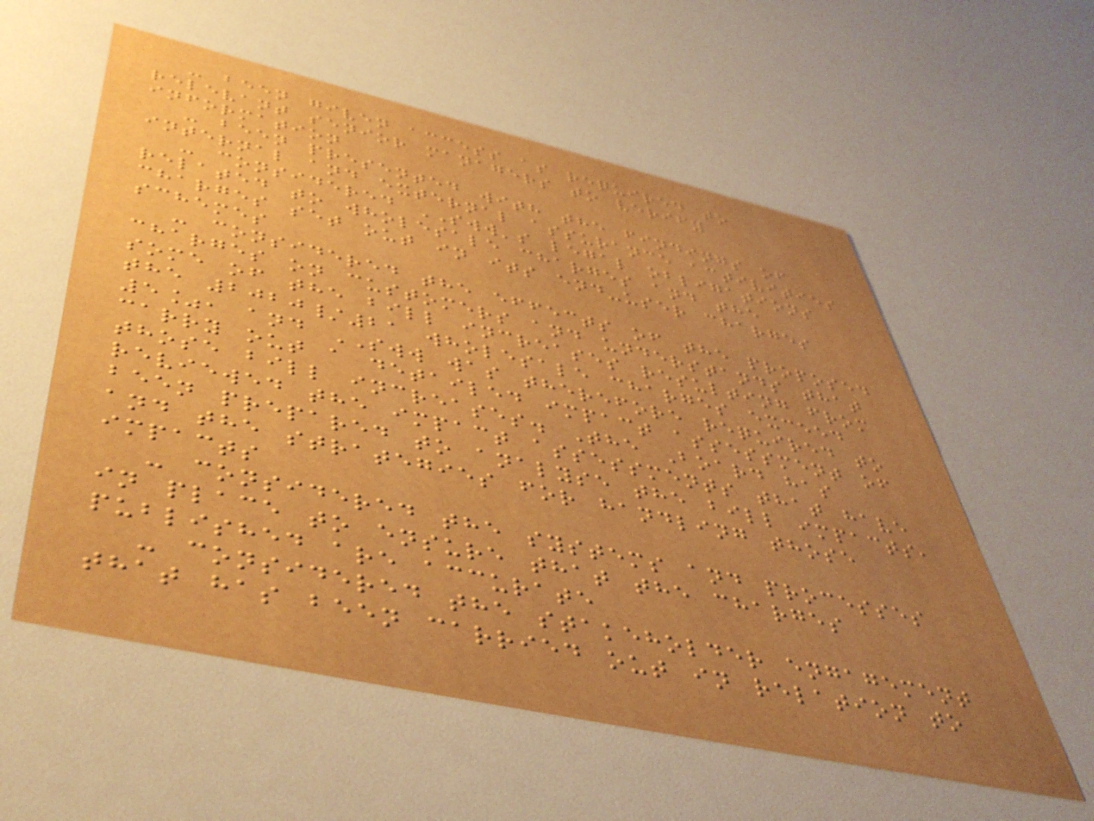- been given access as required to
relevant senior managers to verify
information
- been presented with the findings of
internal and external assurance activities
- considered SWW's legal obligations
related to wholesale charges and the
charges set out in its end-user charges
schemes
- considered the effects of the proposed
charges on customers and understands that
some of the bill increases resulting from
the 2020/21 wholesale charges exceed
5%, and SWW was therefore required to
carry out a detailed impact assessment of
those bill increases. The Board has
reviewed the impact assessments that have
been prepared to analyse the bill impacts,
and the strategies for handling those
impacts
- considered the systems and processes
in place to ensure that the charges
published are accurate
- considered the stakeholder engagement
that has been carried out in relation to
